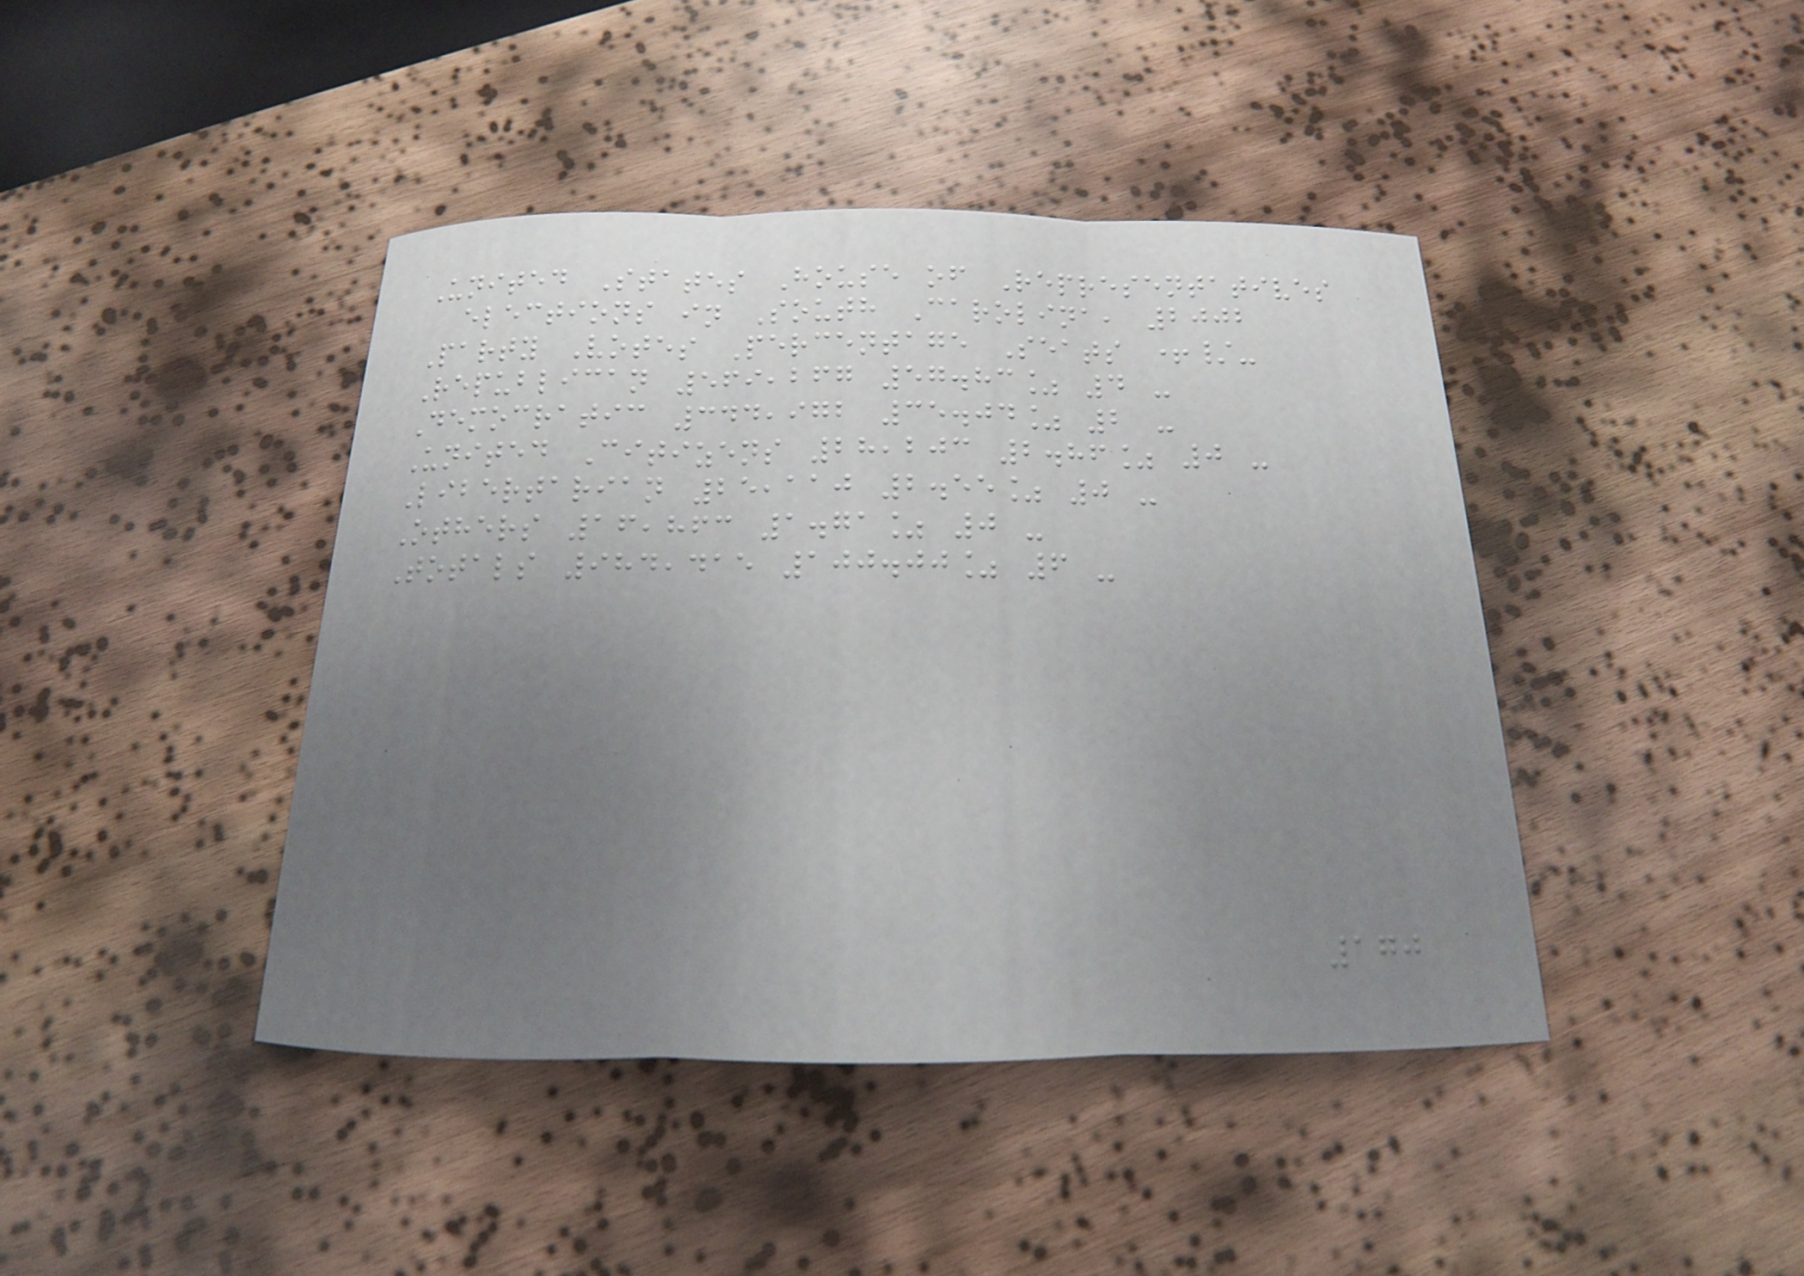United States House of Representatives
elections in South Carolina, 2002
Party Votes Percentage Seats +/-
Republican 569,267 57.83% 4 -
Democratic 344,972 35.04% 2 -
United Citizens 28,203 2.86% 0 -
Libertarian 25,110 2.55% 0 -
Others 16,863 1.71% 0 -
Totals 984,415 100.00% 6 -
170
